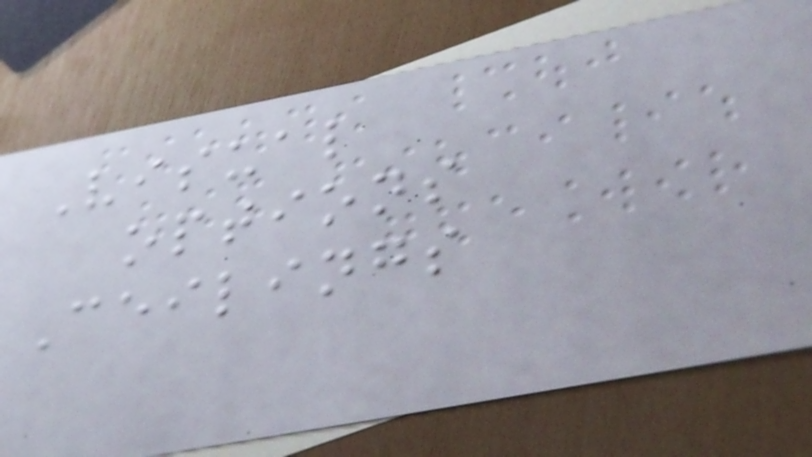Visual
options
Ceilings
